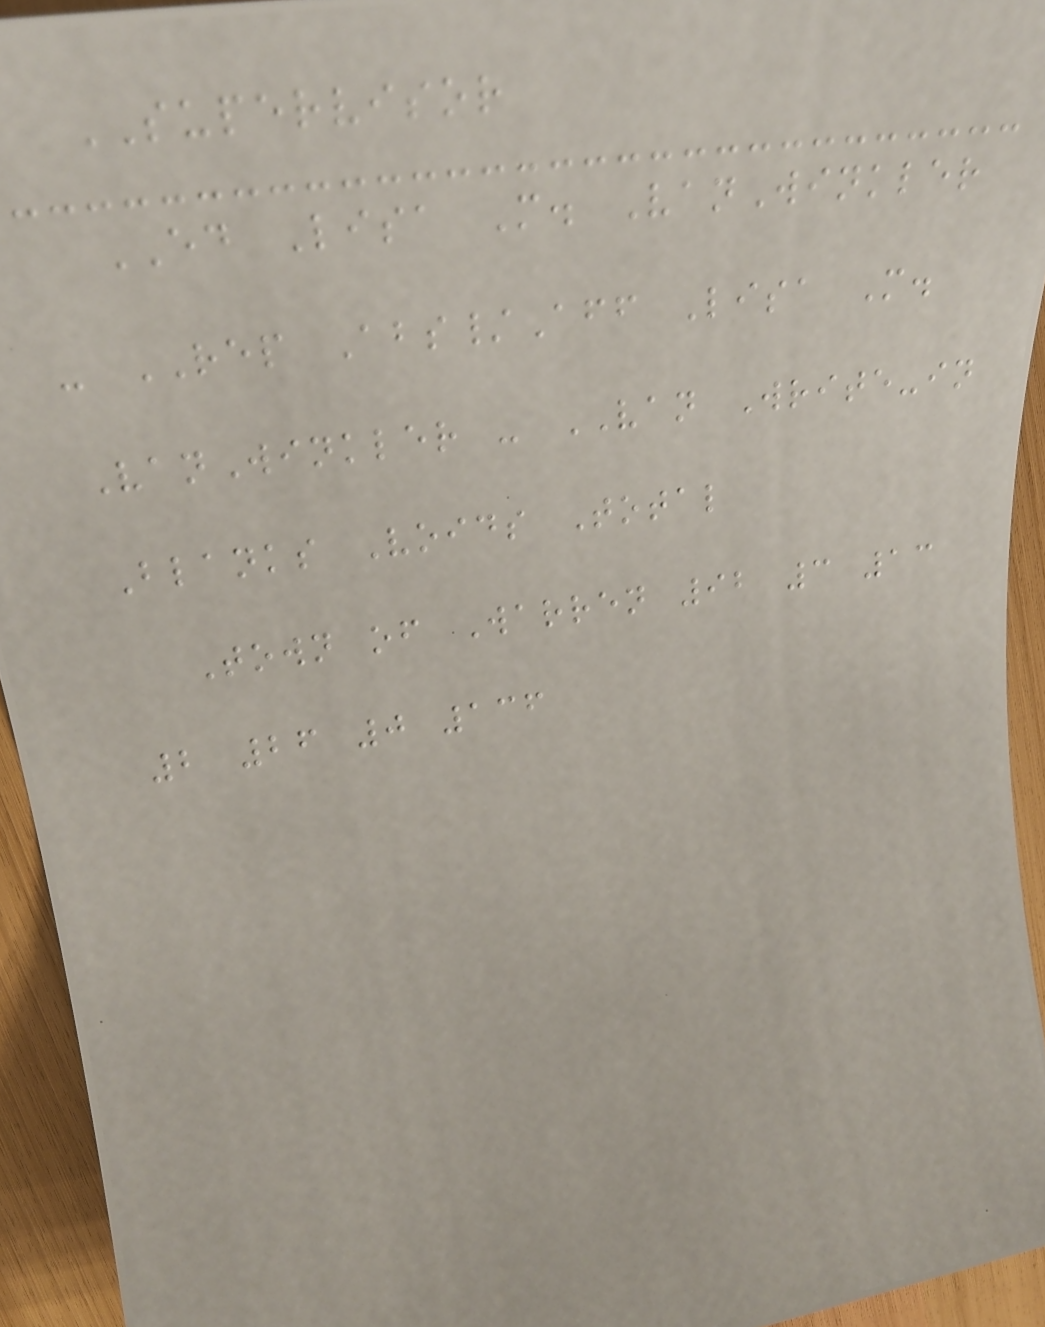SUPERVISOR
ED Lisa M. VanWinkler
- REP Abs/Aff Lisa M.
VanWinkler - VAN Write-in
Blanks Voids Total
Town of Warren 92 3 13
2 26 0 136
